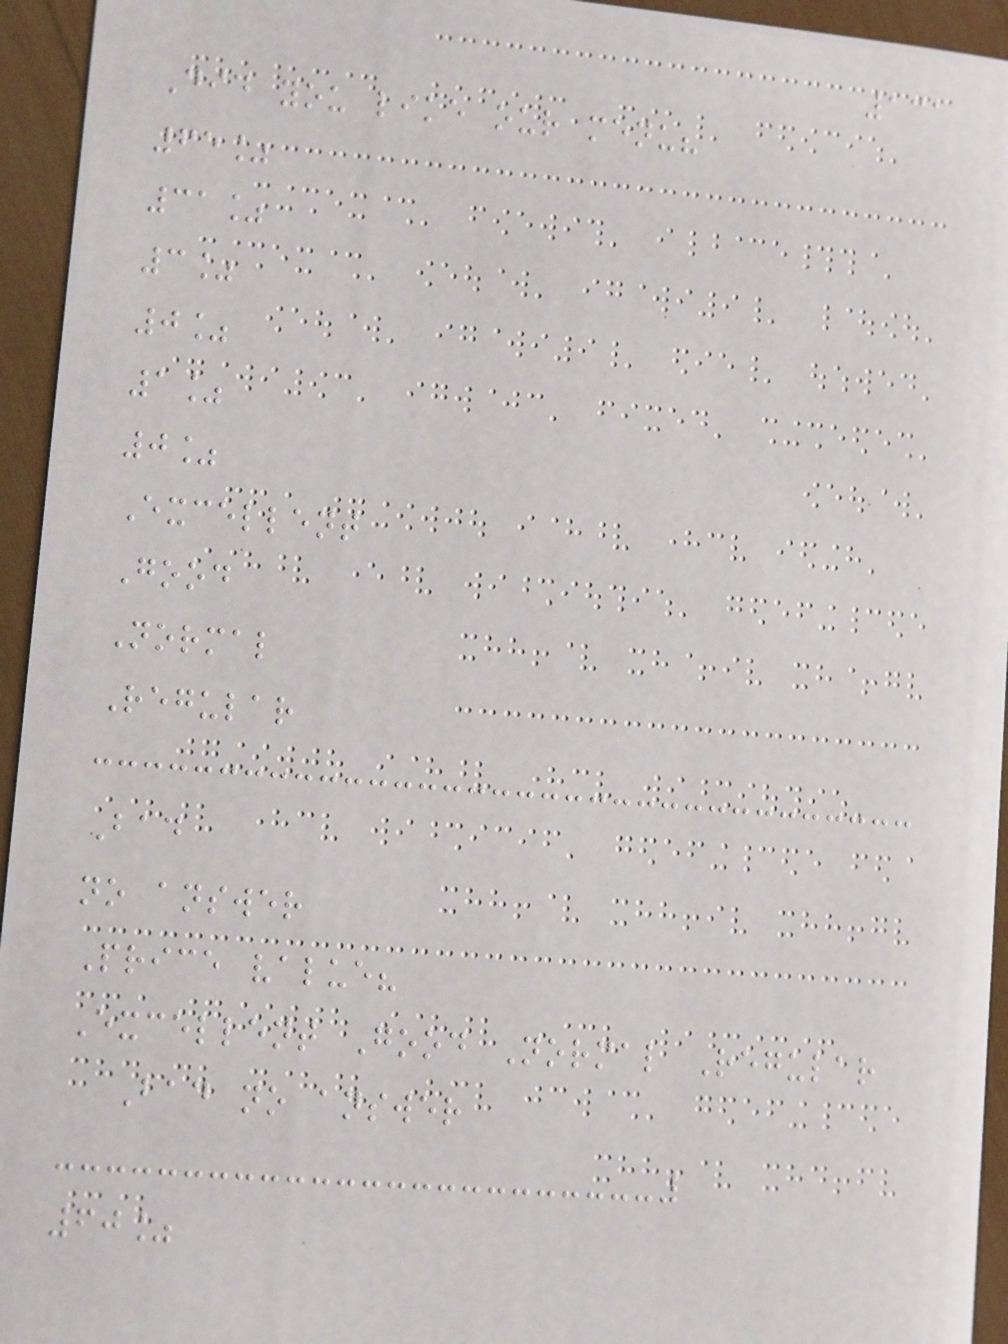131
Did you like our menu?
65%
31%
3%
0%
1%
0%
Excellent
Good
Normal
Regular
Bad
no answer
Price value?
Excellent Good Normal Regular
Bad no answer
60%
